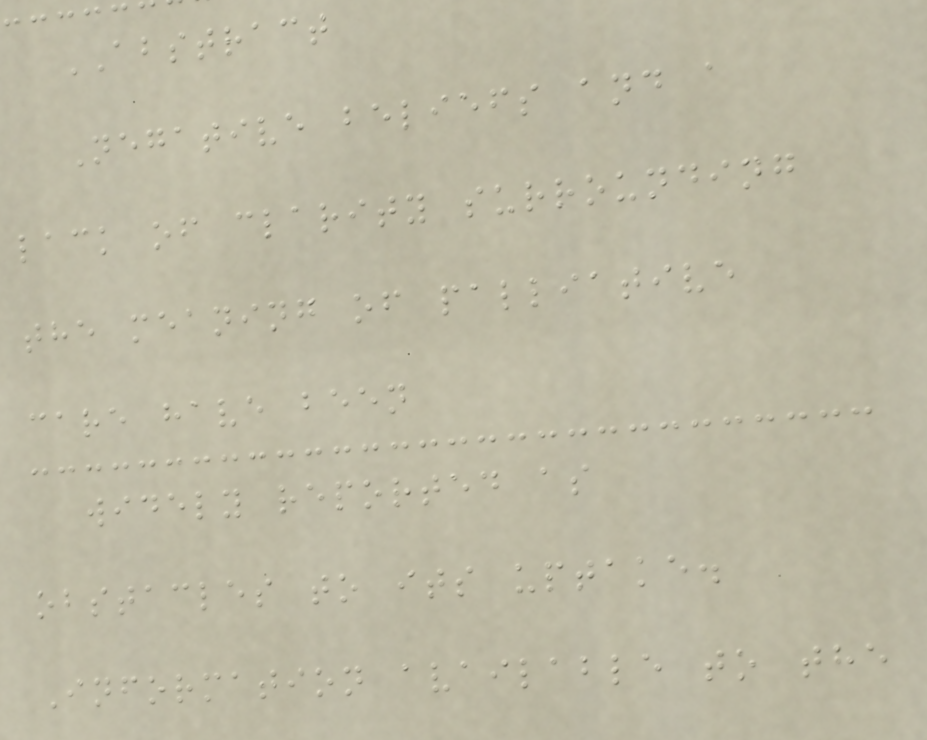ABSTRACT
Negative beliefs and a
lack of clarity surrounding
the meaning of palliative
care have been
widely reported as
obstacles to its uptake.
Information available to the
